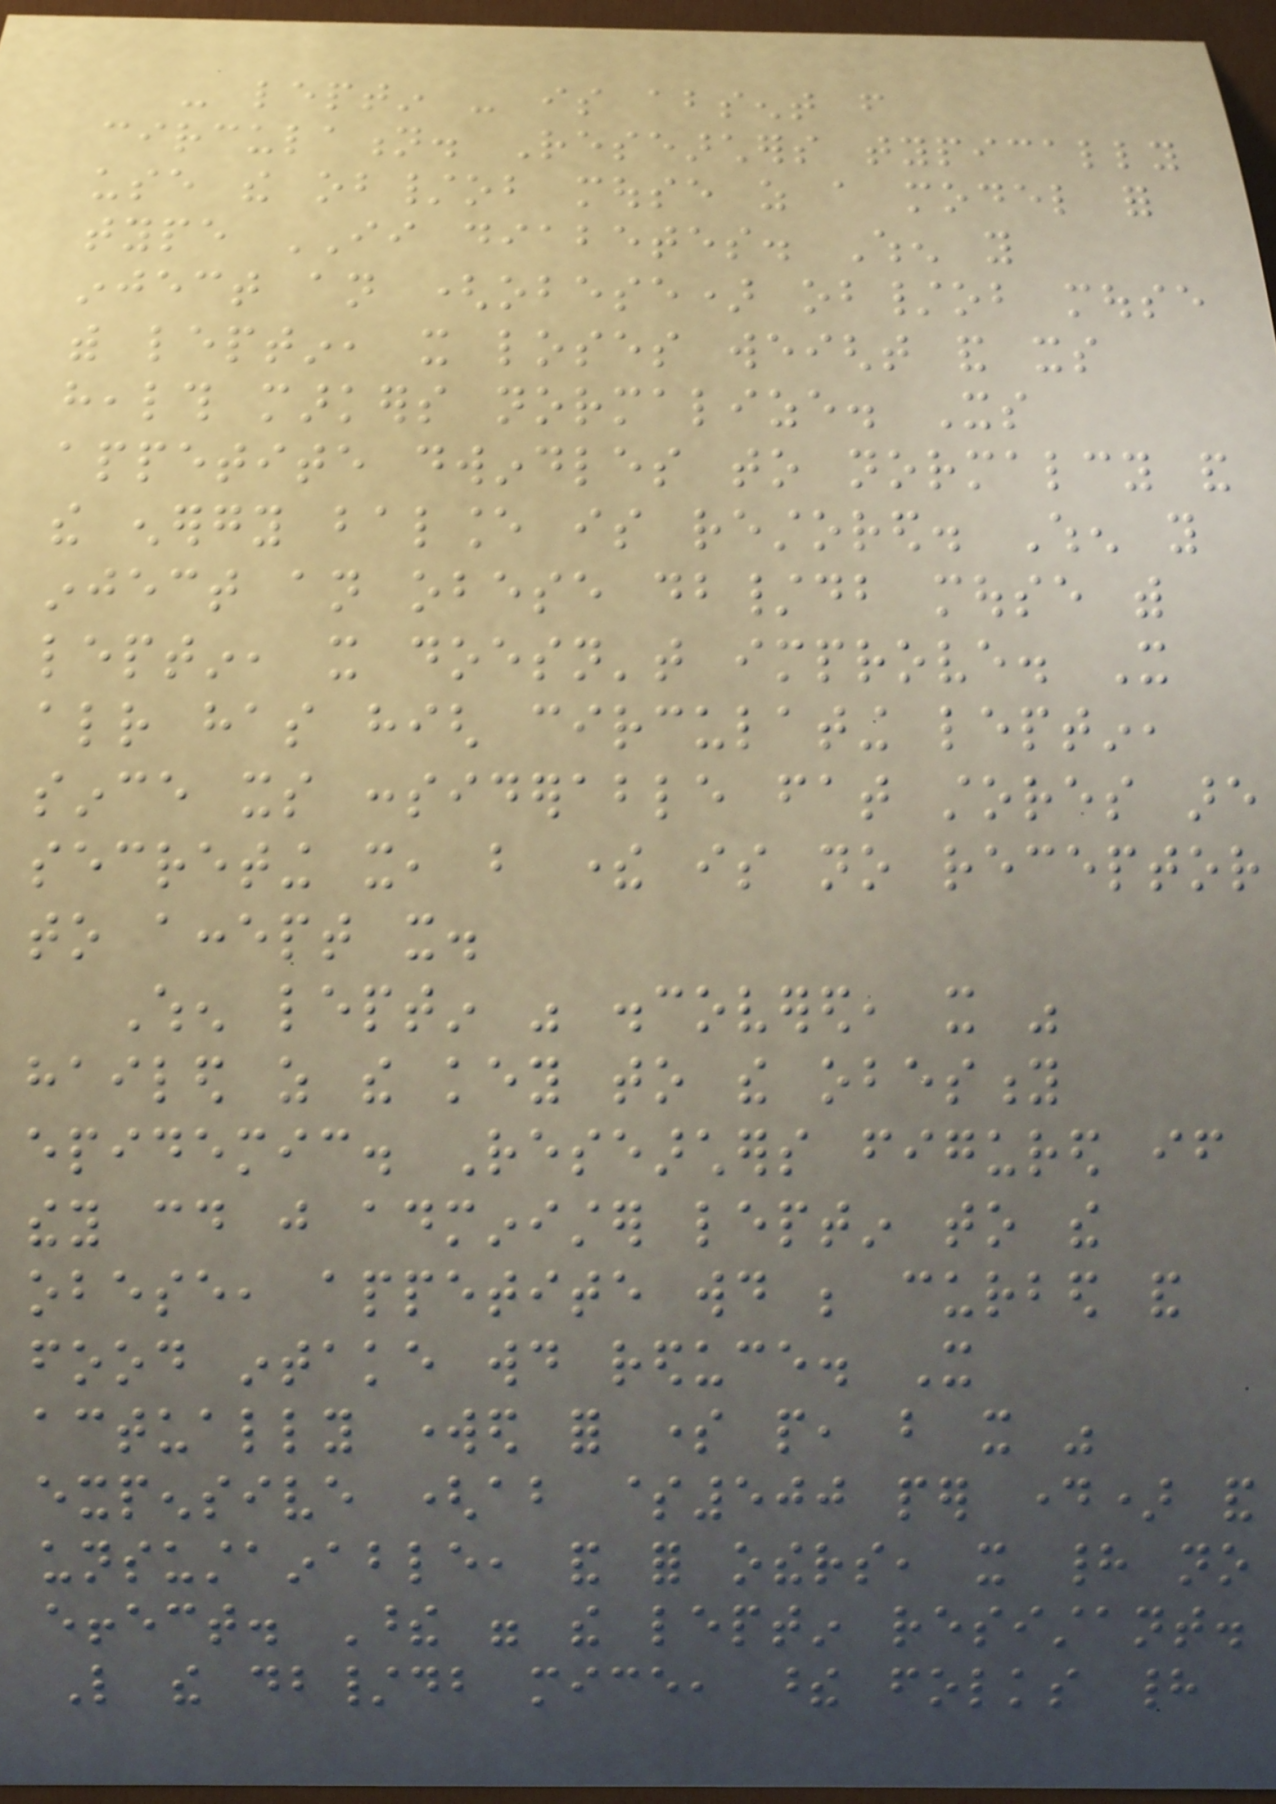- leptin - is absent from
circulation. Researchers typically
use the ob/ob mouse as a model for
type II diabetes. When you
inject an (obese) ob/ob mouse
with leptin, it loses weight and its
health markers normalize. Its
appetite dwindles to normalcy and
the energy balance is restored. When you
inject an obese db/db mouse with
leptin, it doesn't improve. It
already has high circulating leptin,
since its considerable fat stores are
secreting it, but there is no receptor
to accept it.
When leptin was discovered, it was
hailed as the key to the obesity
epidemic. Researchers figured if
they could just administer leptin to the
obese, appetite would be curbed and
food intake would reduce. It
actually worked for some people, but it was
expensive (about $500 per day) and
unsustainable, and for others, it had no
effect. These were the leptin resistant.
Like the db/db mice, these folks had
